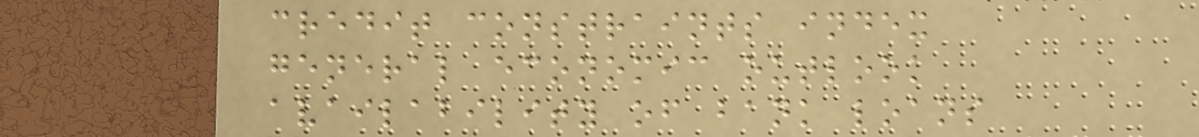credit constraints index
general economic outlook
availability of bank loans
